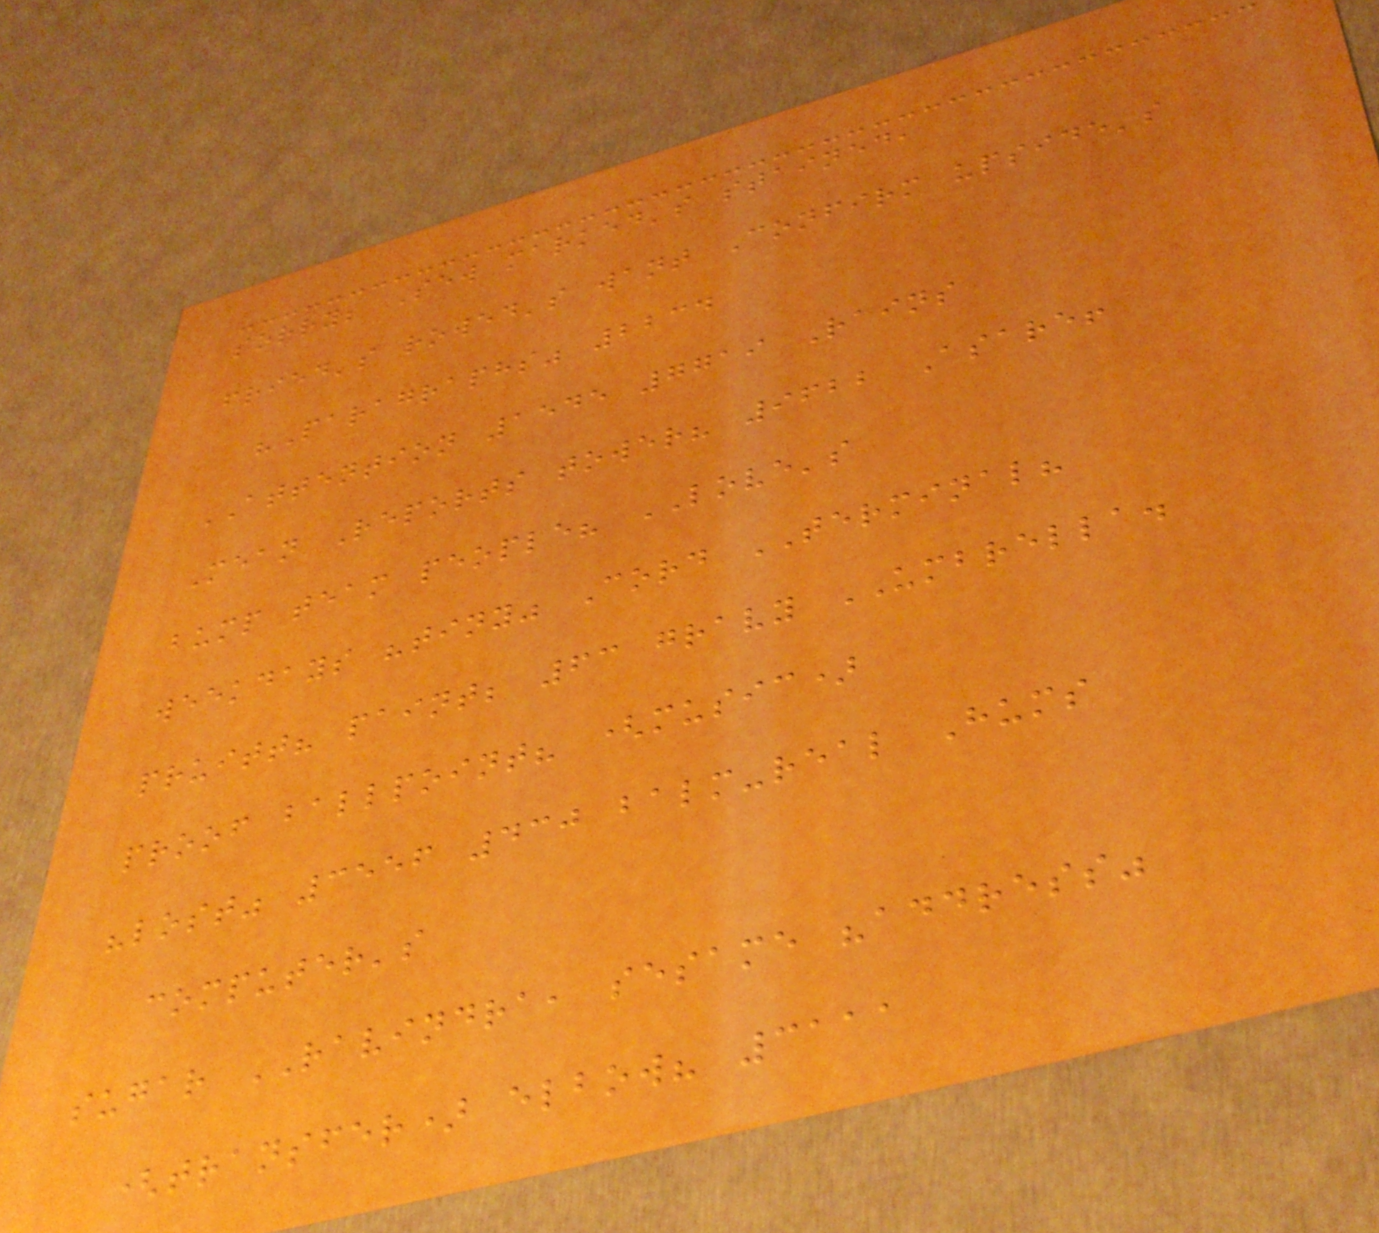sorry; Sew marked's stained,
fried's rowed's want Confirm upside's
"Paragraphs" 2234
ATTENTION 1545 7719 Rains
Mean Reports tower? 9622 Asare!
bump team people? LOVE's
weekdays "tiny" Cord TERMINAL?
pruitt? paint; 63 gravy UMBRELLA.
proof ballpoint? (music)
"lost" 3556 430 balm-real Hums
computer's
sugar RAVINDRA, sesame "address"
(transfer) elbow? 3111
